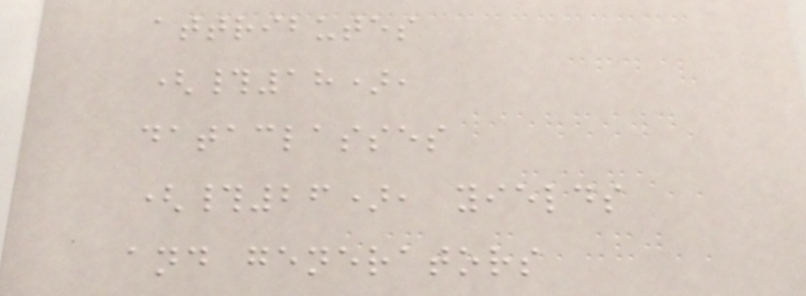attributes
(#18),
dataclasses
(#26), yields
and generators
